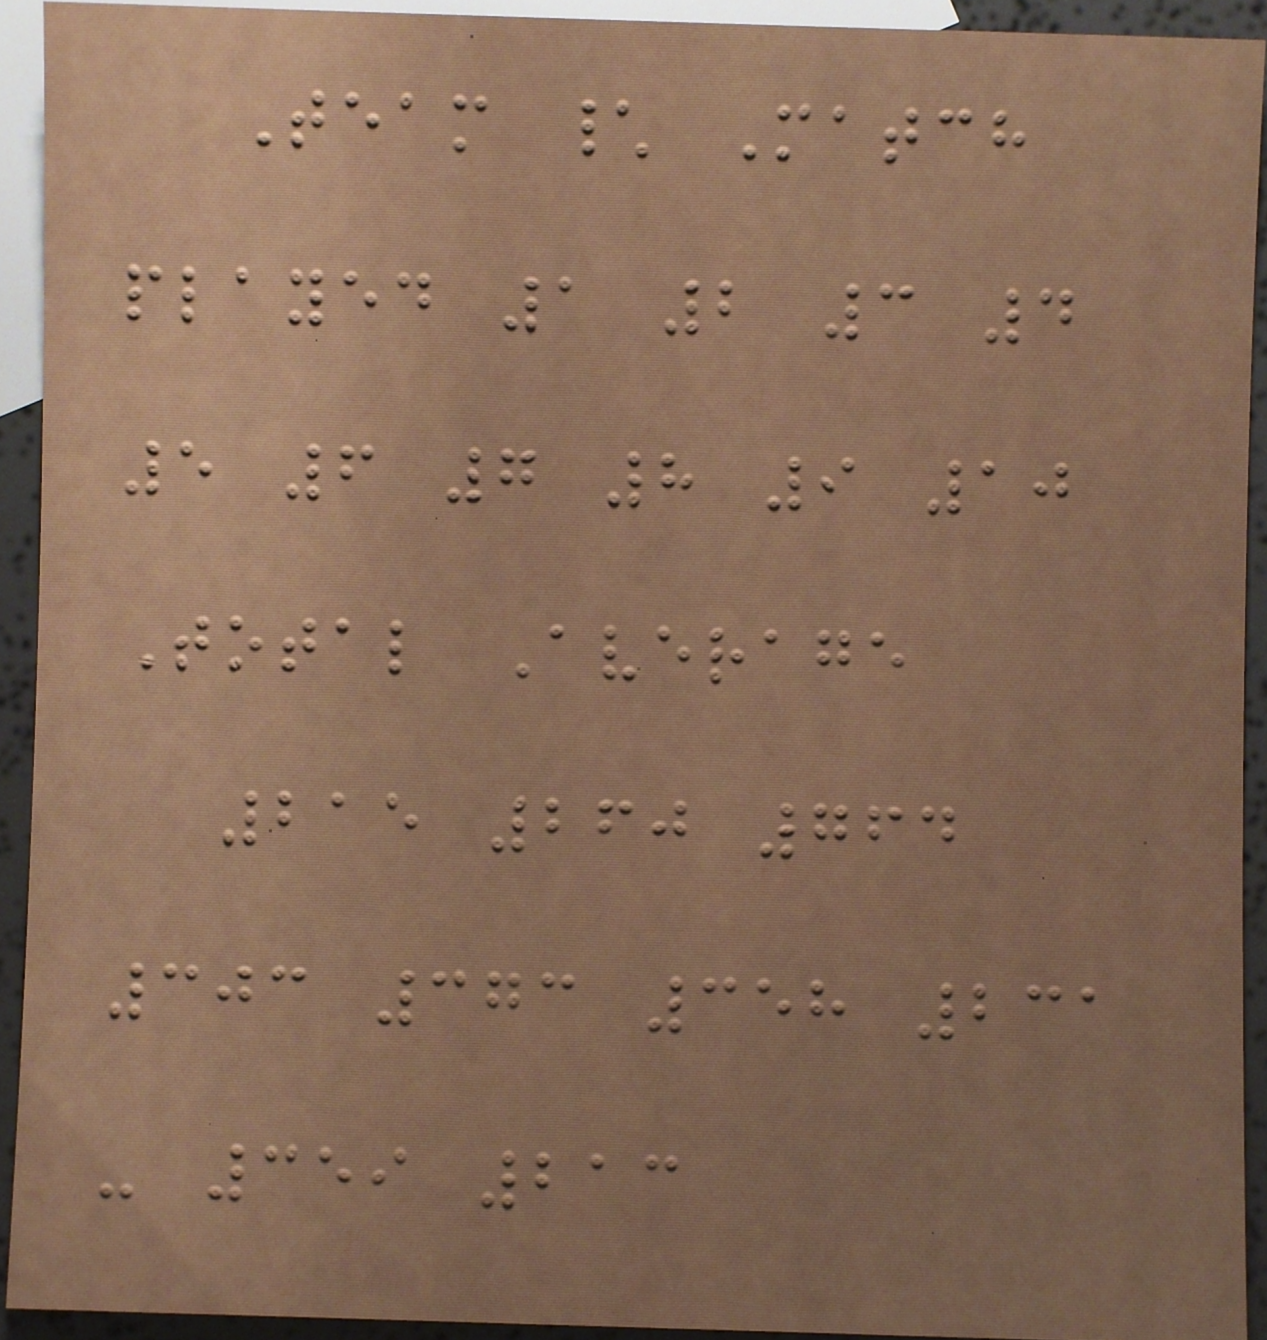Team \ Match
played 1 2 3 4
5 6 7 8 9 10
Total Average
215 260 764
303 373 358 231
- 359 213
